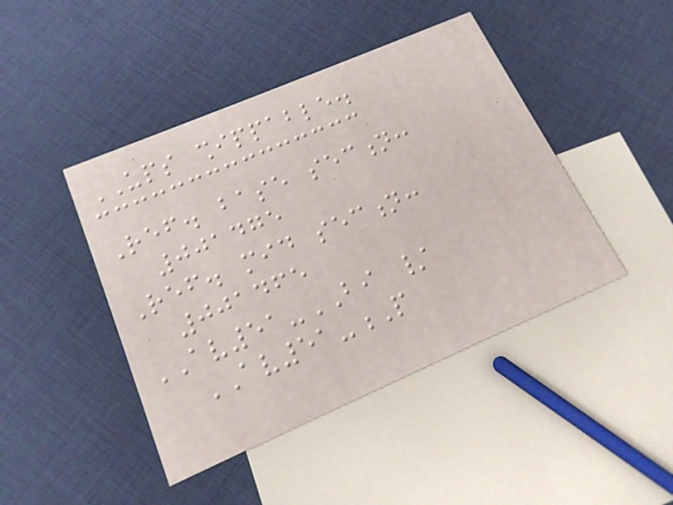UPS shippable.
Ref. base section:
001475
Ref. mid section:
001465
AV51-BI /
AV51-P
